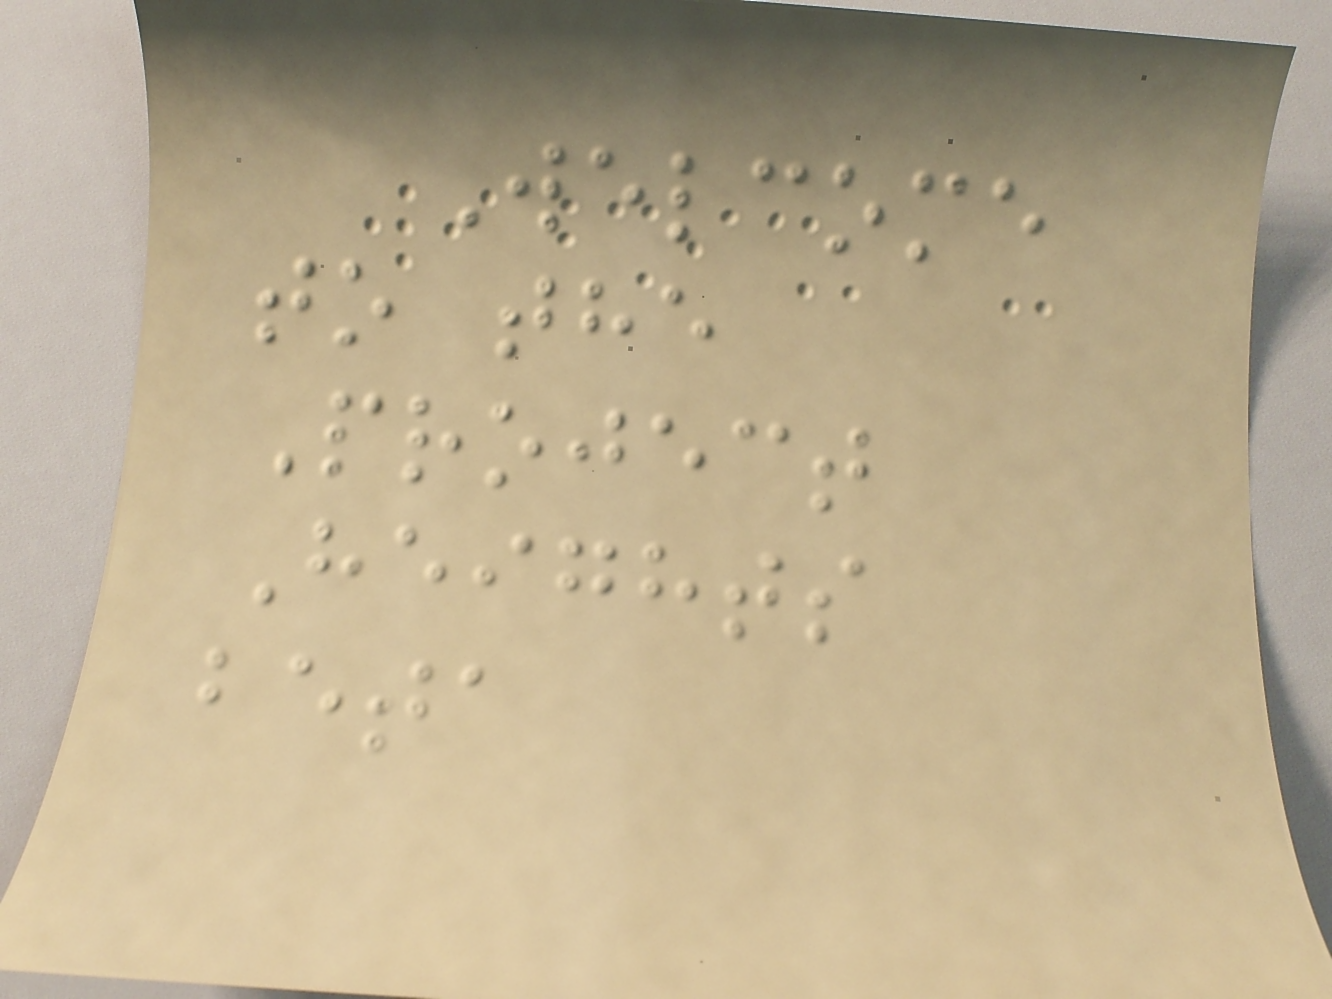Welcome
to the
Project
Heights
beta
